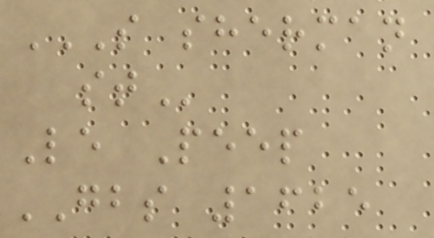S SHERMAN
ST
Le Peep
GBS 1625
